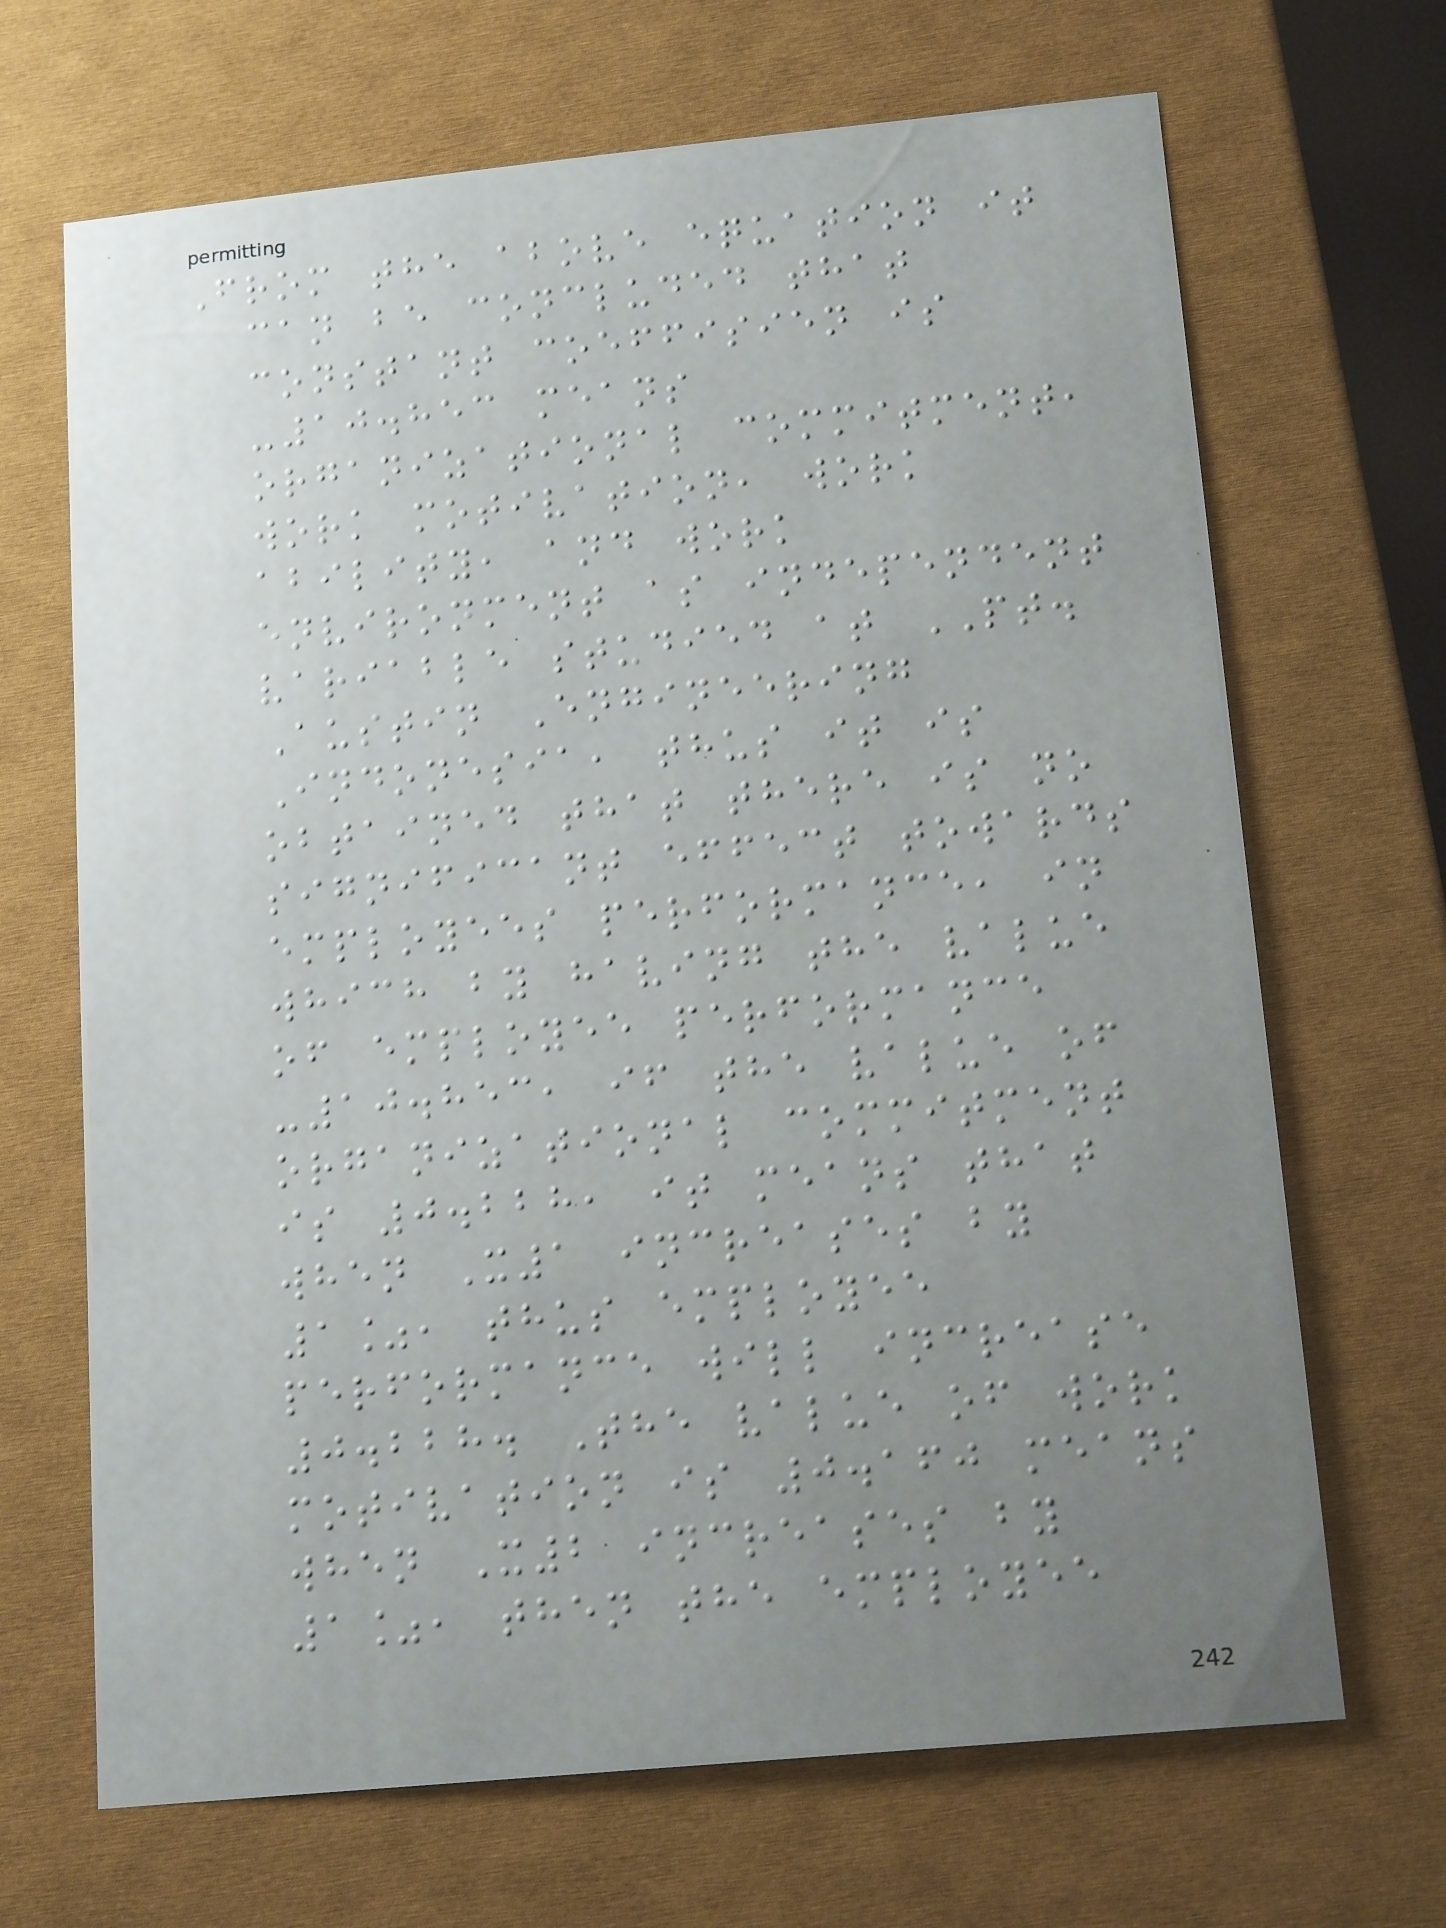From the above equation it
can be concluded that
constant coeffisien is
-10.853 means
organizational commitment,
work motivation, work
ability, and work
environment as independent
variable studied at PT.
Austin Engineering
Indonesia, thus it is
obtained that there is no
significant effect towards
employees performance, in
which by having the value
of employee performance
-10.853, if the value of
organizational commitment
is 0.228, it means that
when X1 increases by
1%, thus employee
performance will increase
0.228. The value of work
motivation is 0.160 means
when X2 increases by
1%, then the employee
